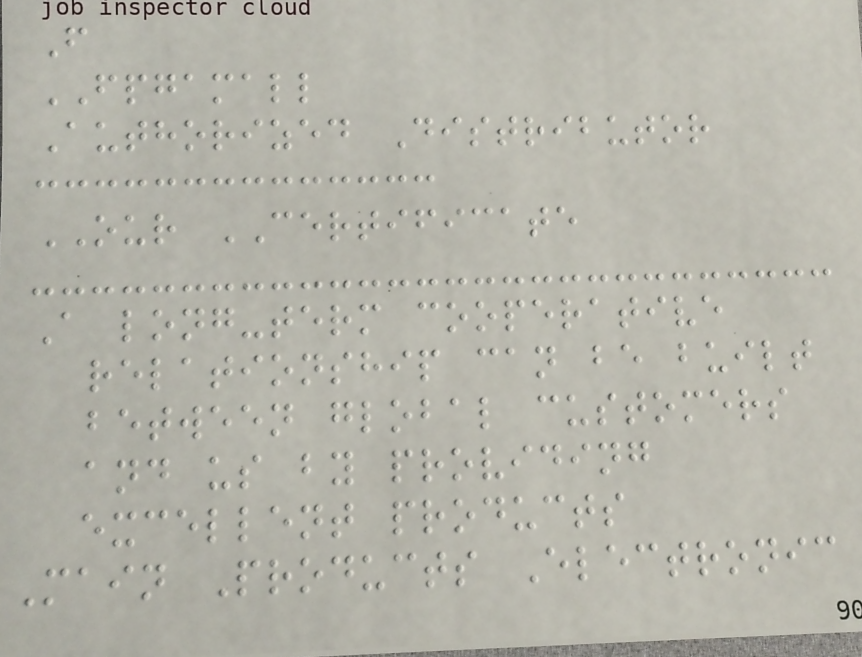F
FPGAMALL
Authorized Distributor
OUR CERTIFICATE
A long-term cooperative
relationship can be built
between global customers
and us by providing
excellent products
Main Products Electronic
